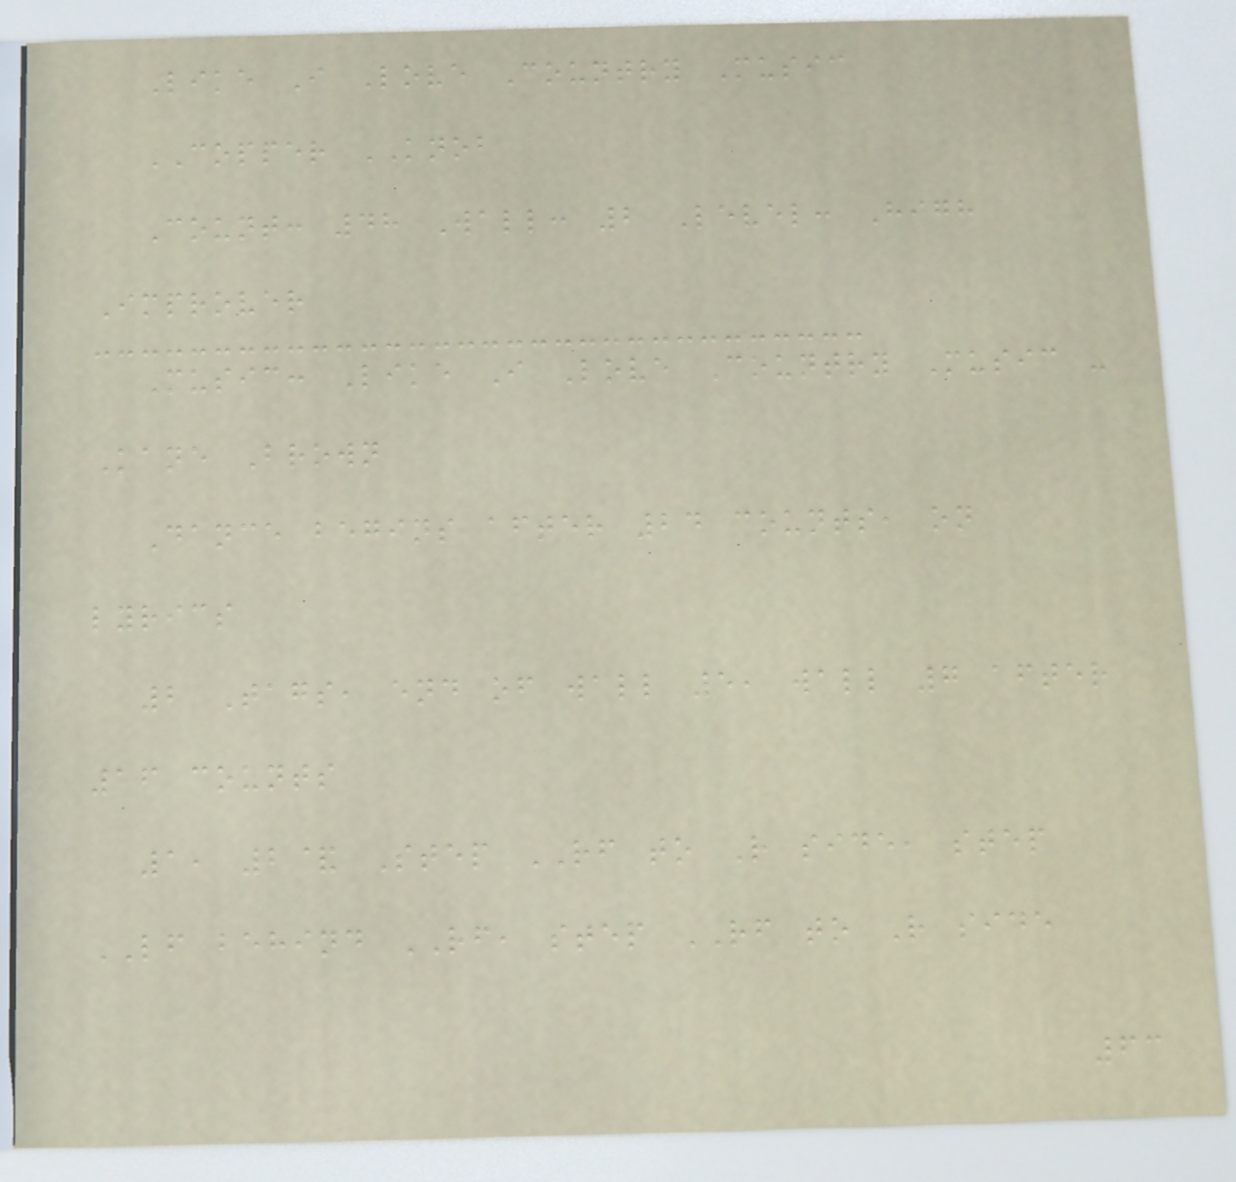Like I Love Country Music
COPPER KNOB
Count: 48 Wall: 2 Level: High
Improver
Music: Like I Love Country Music -
Kane Brown
Dance begins after 24 counts, on
lyrics
2 Tags, end of wall 5, wall 7 after
16 counts
1, 2& Step RF to R side, step
LF behind RF, step RF to R side
63
